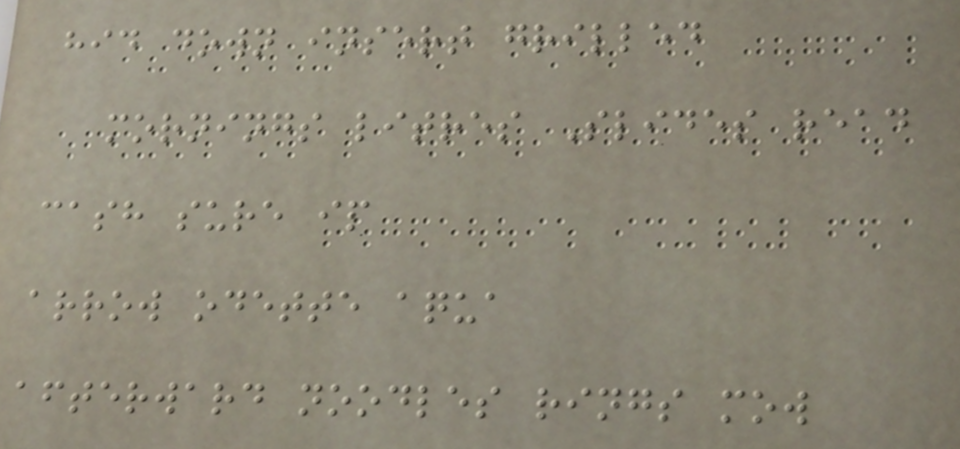hid down insert grilled
mornings litres Slides read
cash sure ip
arrow odette aqua
afterward noodles rings mow
